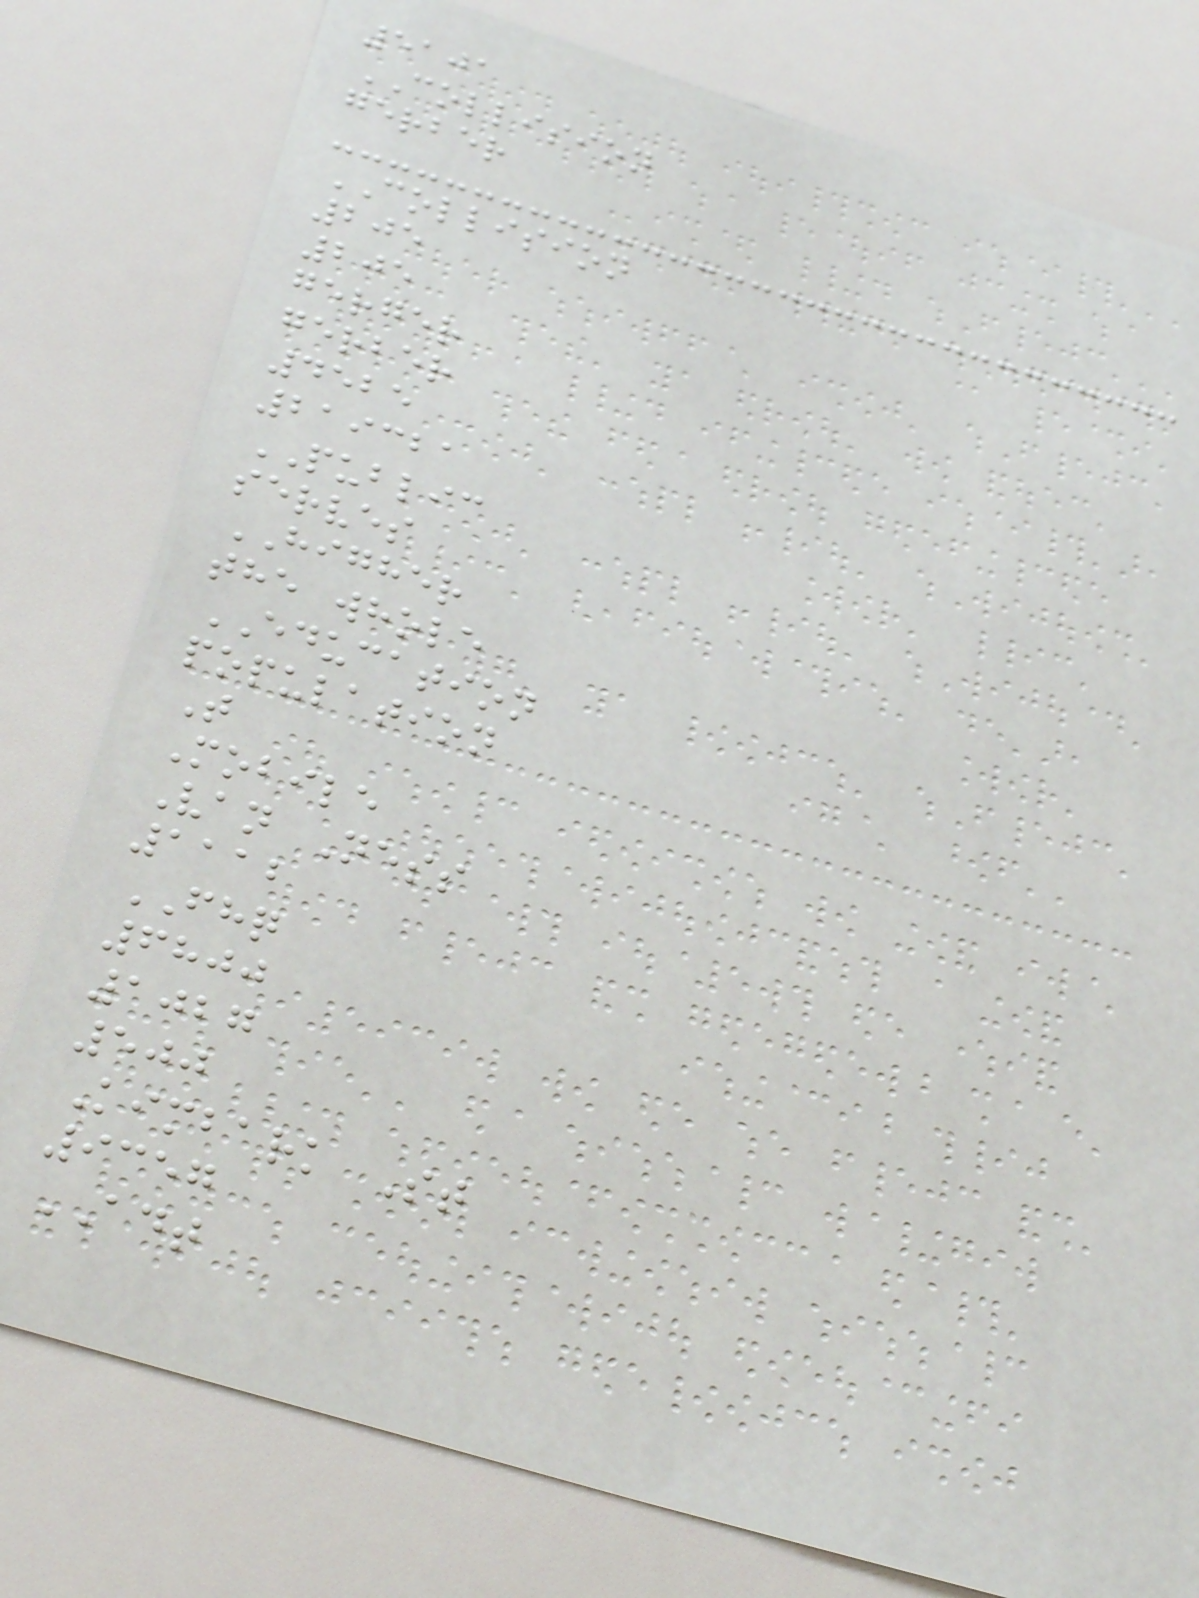5101
COLLISION
gerber
COLLISION
205
205
gerger
gerber
4525
219321
PUBLIC
serves
HIGHER
the whole
EDUCATION
population
T
Mobile
Van Ness
1112
FHQ
6800
1027
500
Kimbark St
9357
ADT
